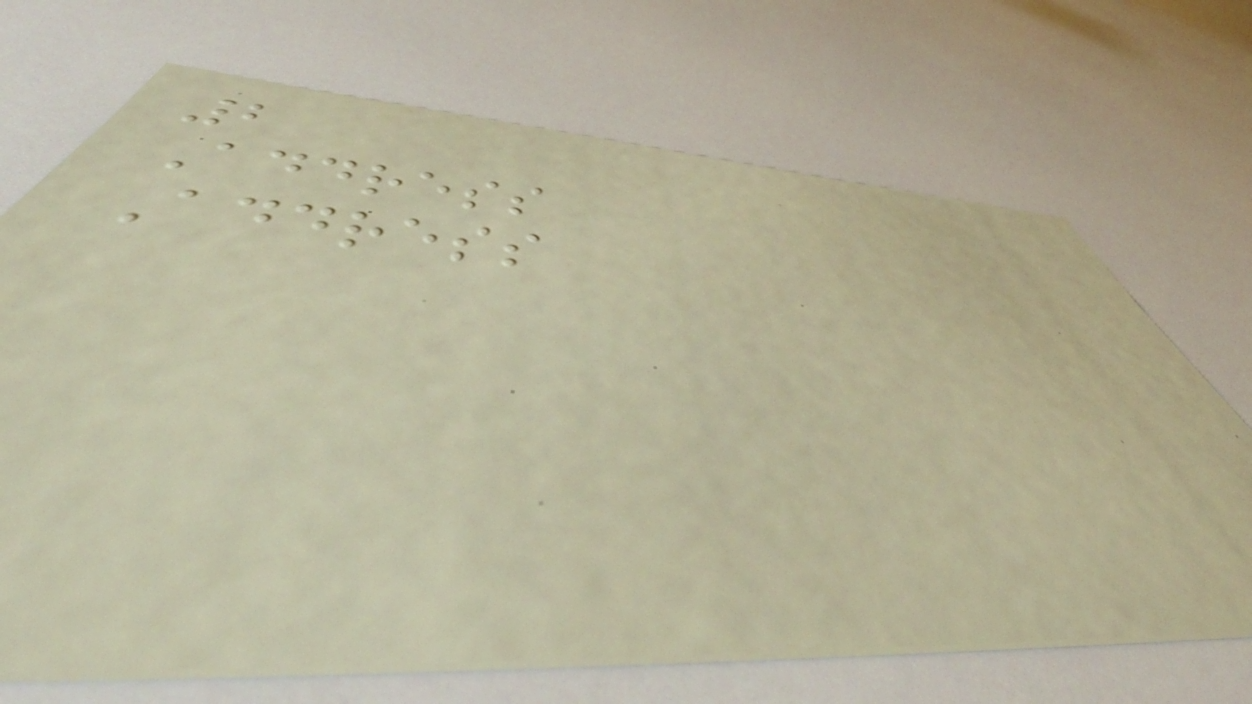2
Address
Address
